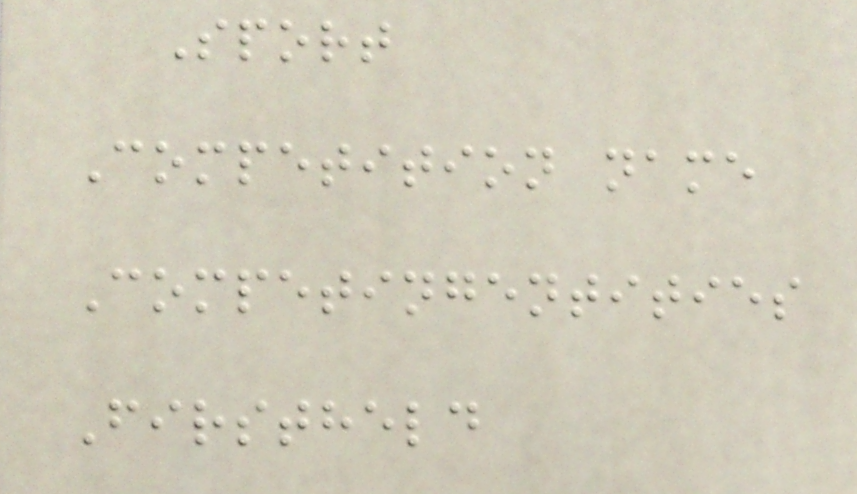Sport
Competition name
Competingentities
Firstheld
